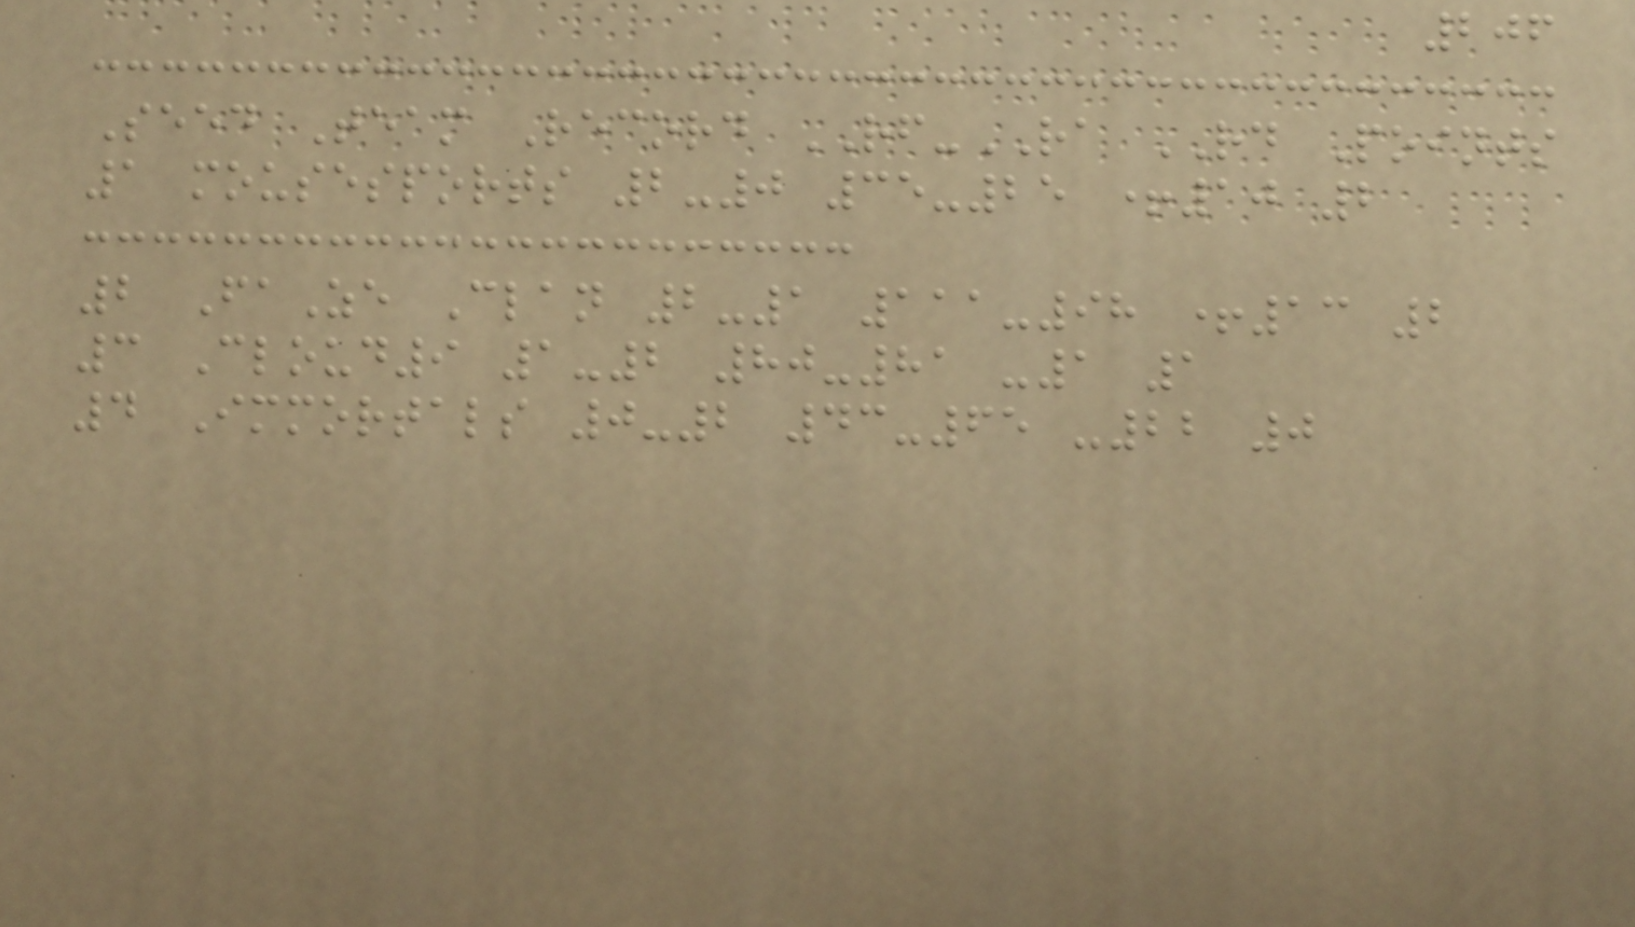206
Seed Team Record RF-RA RD Points
1 mousesports 2-0 35-25 +10 2
2 FaZe Clan 2-1 111-98 +13 2
3 Cloud9 1-2 80-81 -1 1
4 Immortals 0-2 43-65 -22 0
